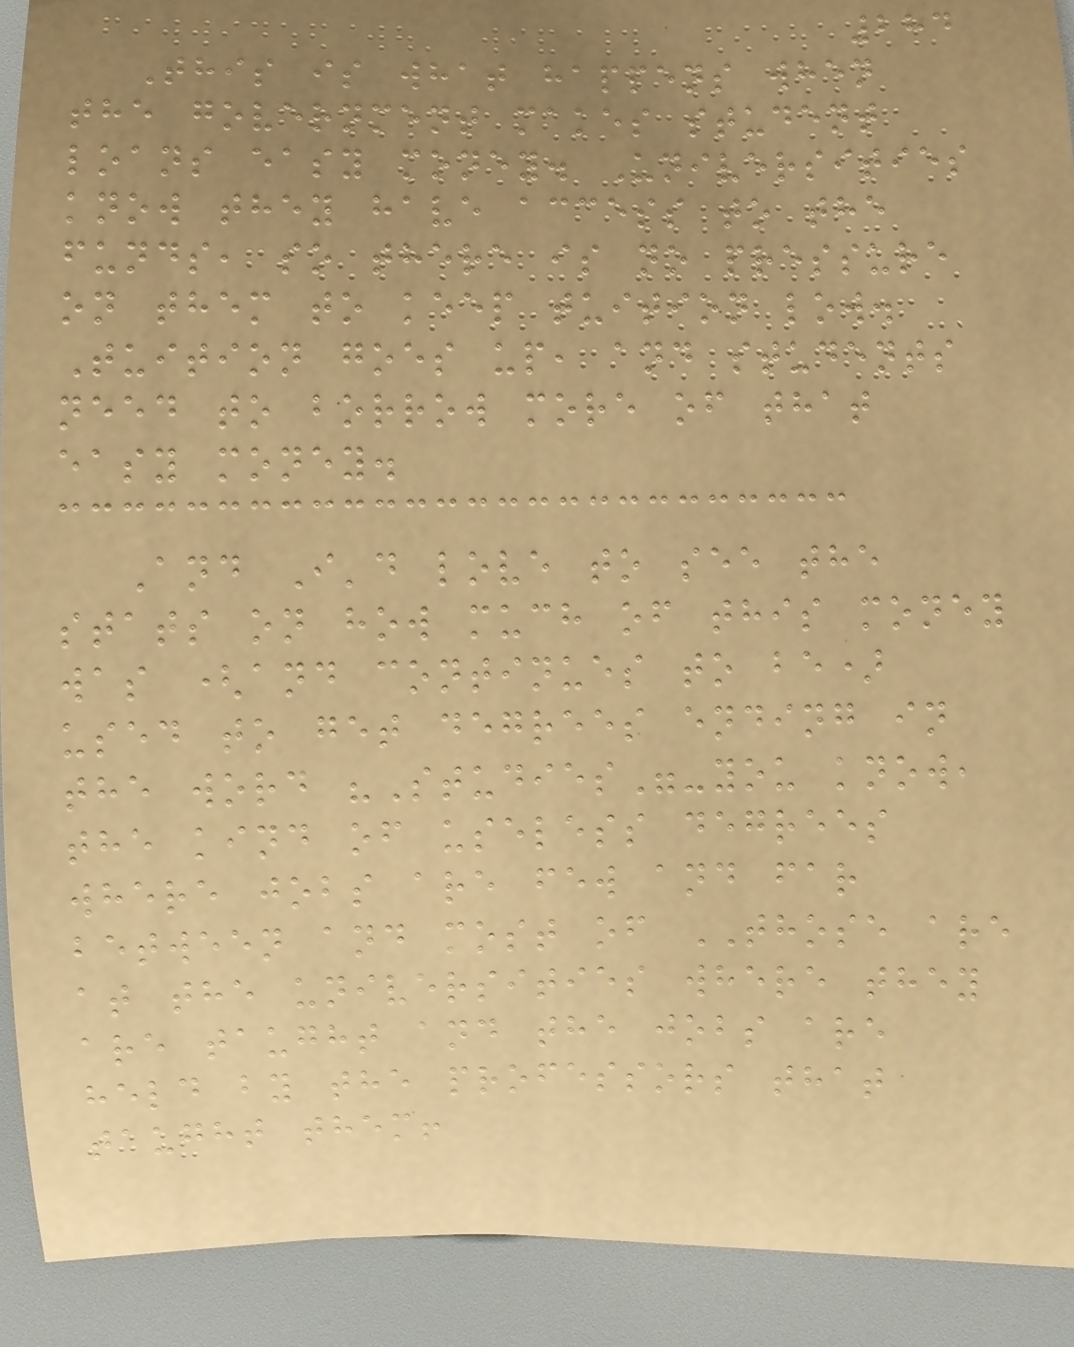284
This is what happens when
the government makes student
loans easy money. Universities
know they have access to the
funds, so there is no pressure
on them to keep tuition low.
Tuition goes up, and students
need to borrow more of that
easy money.
And I'd love to see the
stats on how much of this money
was (and continues to be)
used to get degrees ending in
the word "Studies"-you know,
the kind of useless degrees
where jobs are few and far
between and most of THOSE are
at the universities where they
are taught and the jobs are
held by the professors that
taught them!
